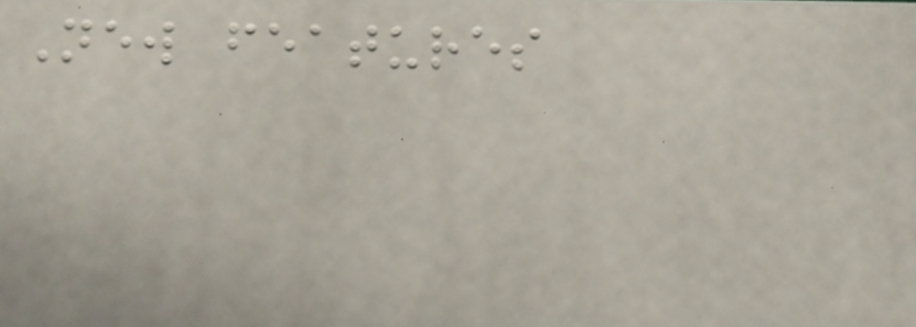New features
